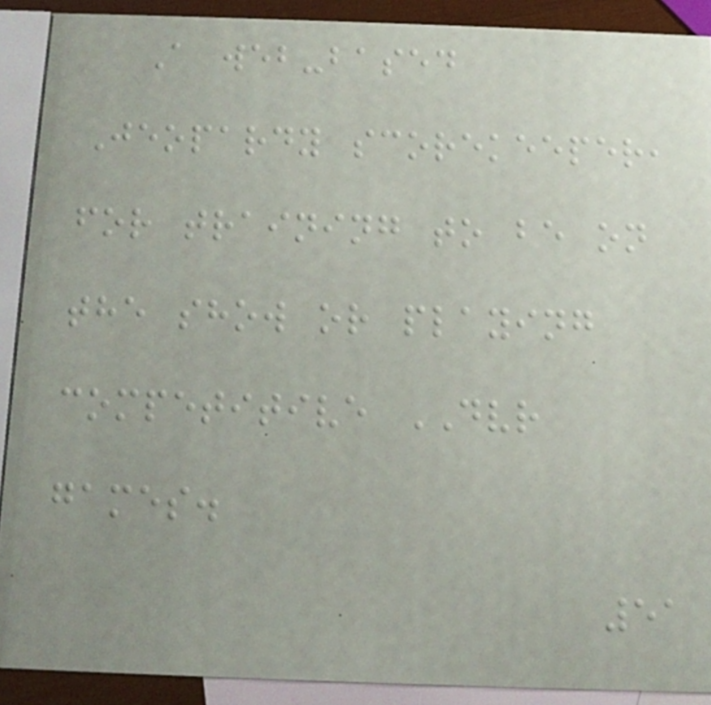A web-based
Jeopardy scorekeeper,
for training to be on
the show or playing
competitive DVR
games.
51
